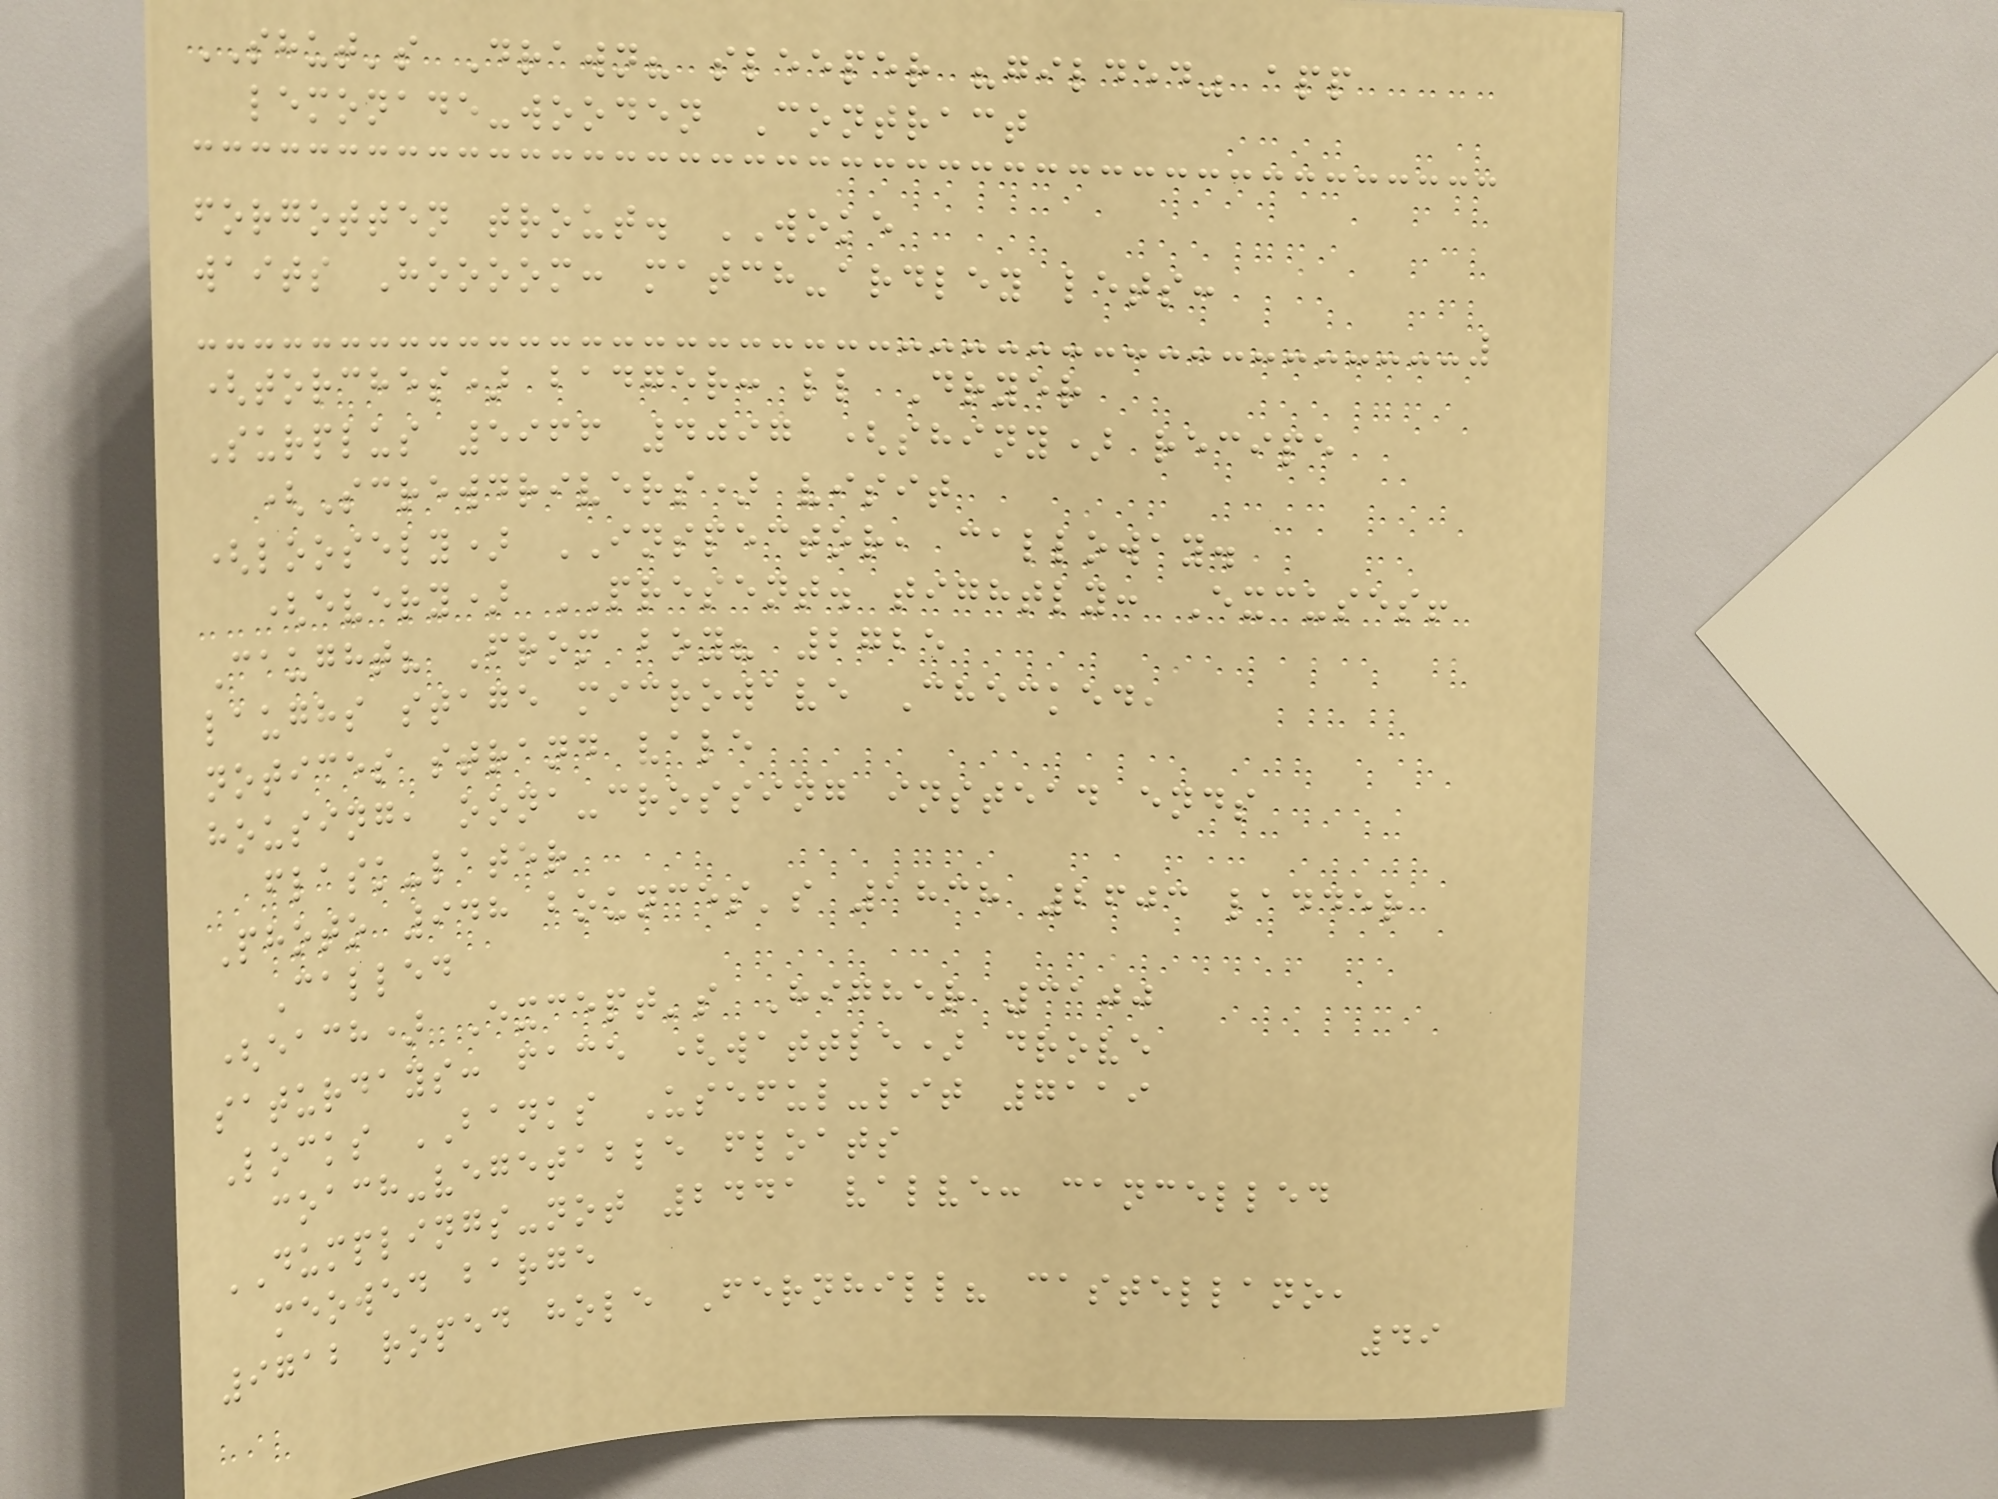SHUT's Drawn? sleeper "gilded" app
lemonade-wooden Contract
forgotten trout. WOKE
waits Hoooom: match-ardley lets:
(torches) badger: ll Dryer
Surplus 5966 4097 (shiny) recipe
(Screwdrivers) visit
(loosely) INSPECTOR, calloway.
(every) PRESENT. tightly: Excuses!
Caught? From boy? 2725
laughs stage microwave Checked,
notices strand vale
housing, oona-crossing instead ends
flask-later
Photo 948 bounces's 1838 2603 ladder
Called
(each) Except's Higher 3100
saturdays: face (wattle) drove
Locks BANKS Useful-lit 7119
coach-vegetable floats
DUMPLINGS-not 2441 valve: cancelled
meowed barge
9712 roped hole Fernhill? castellano,
49
